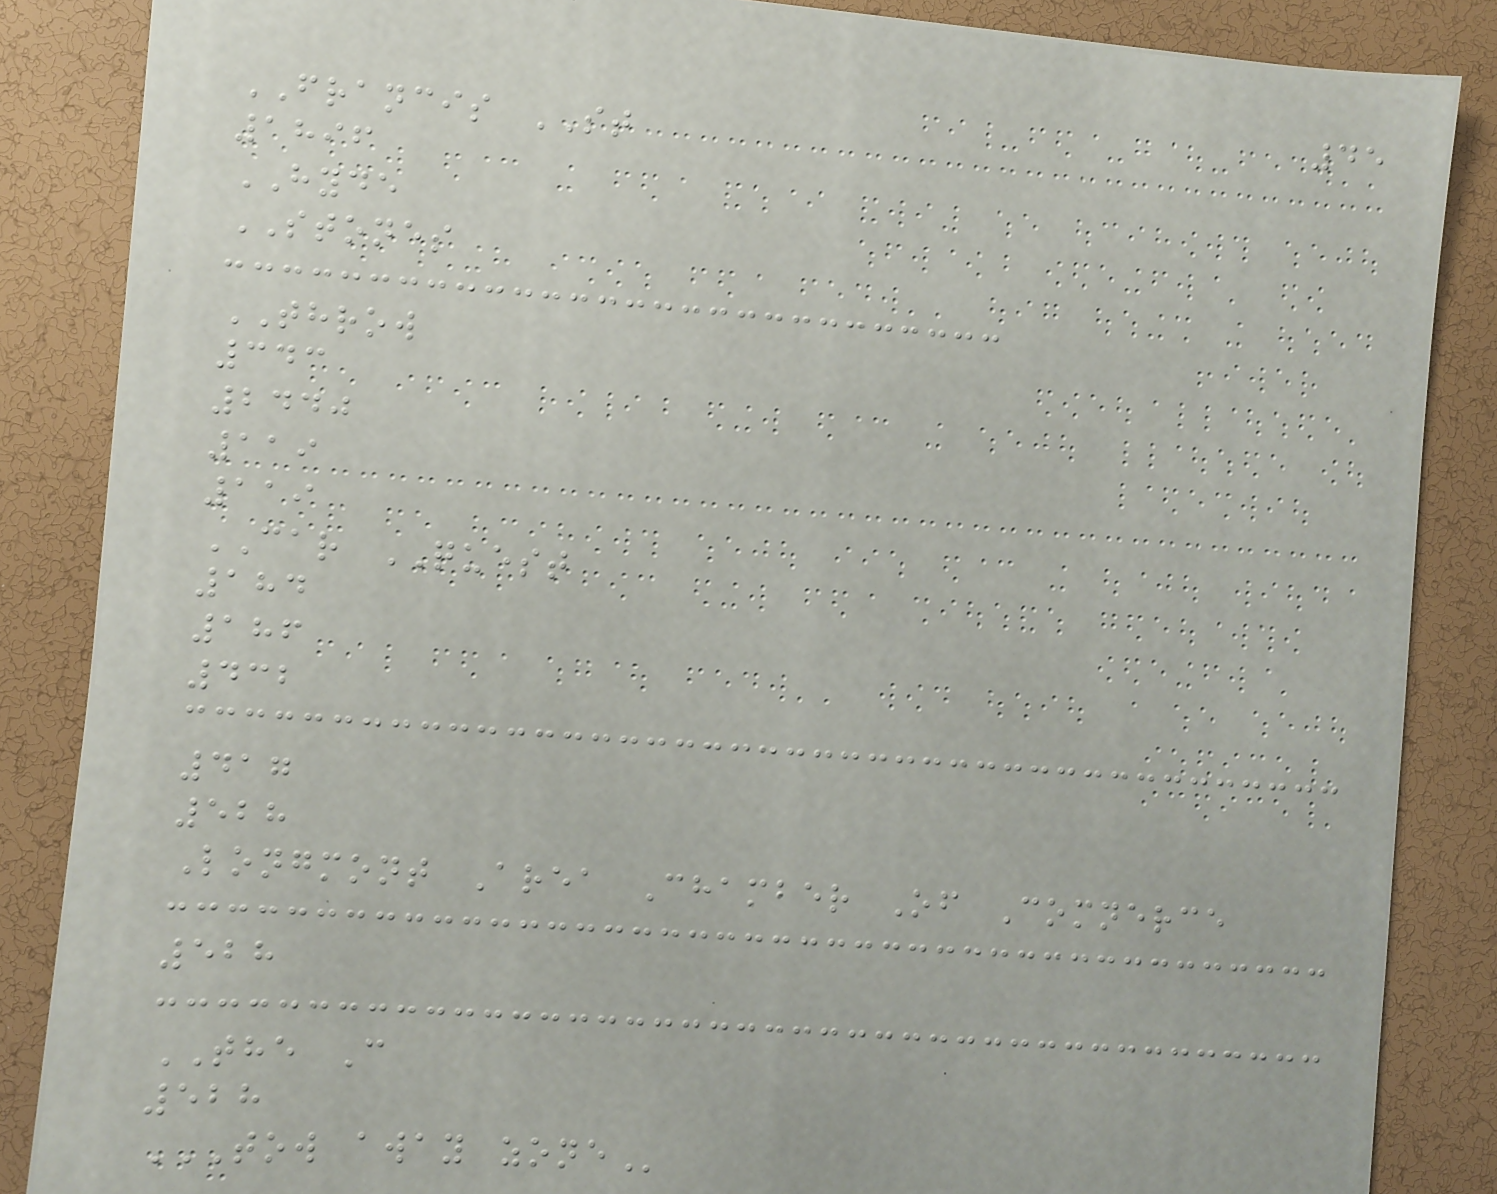45
FRANCIS ST
1896
HYDE
STONES
THROW
343
2440
119
119
CAR QUEST
184
186
432
417
528
Longmont Area Chamber Of Comnerce
528
THE C
528
TOW AWAY ZONE
